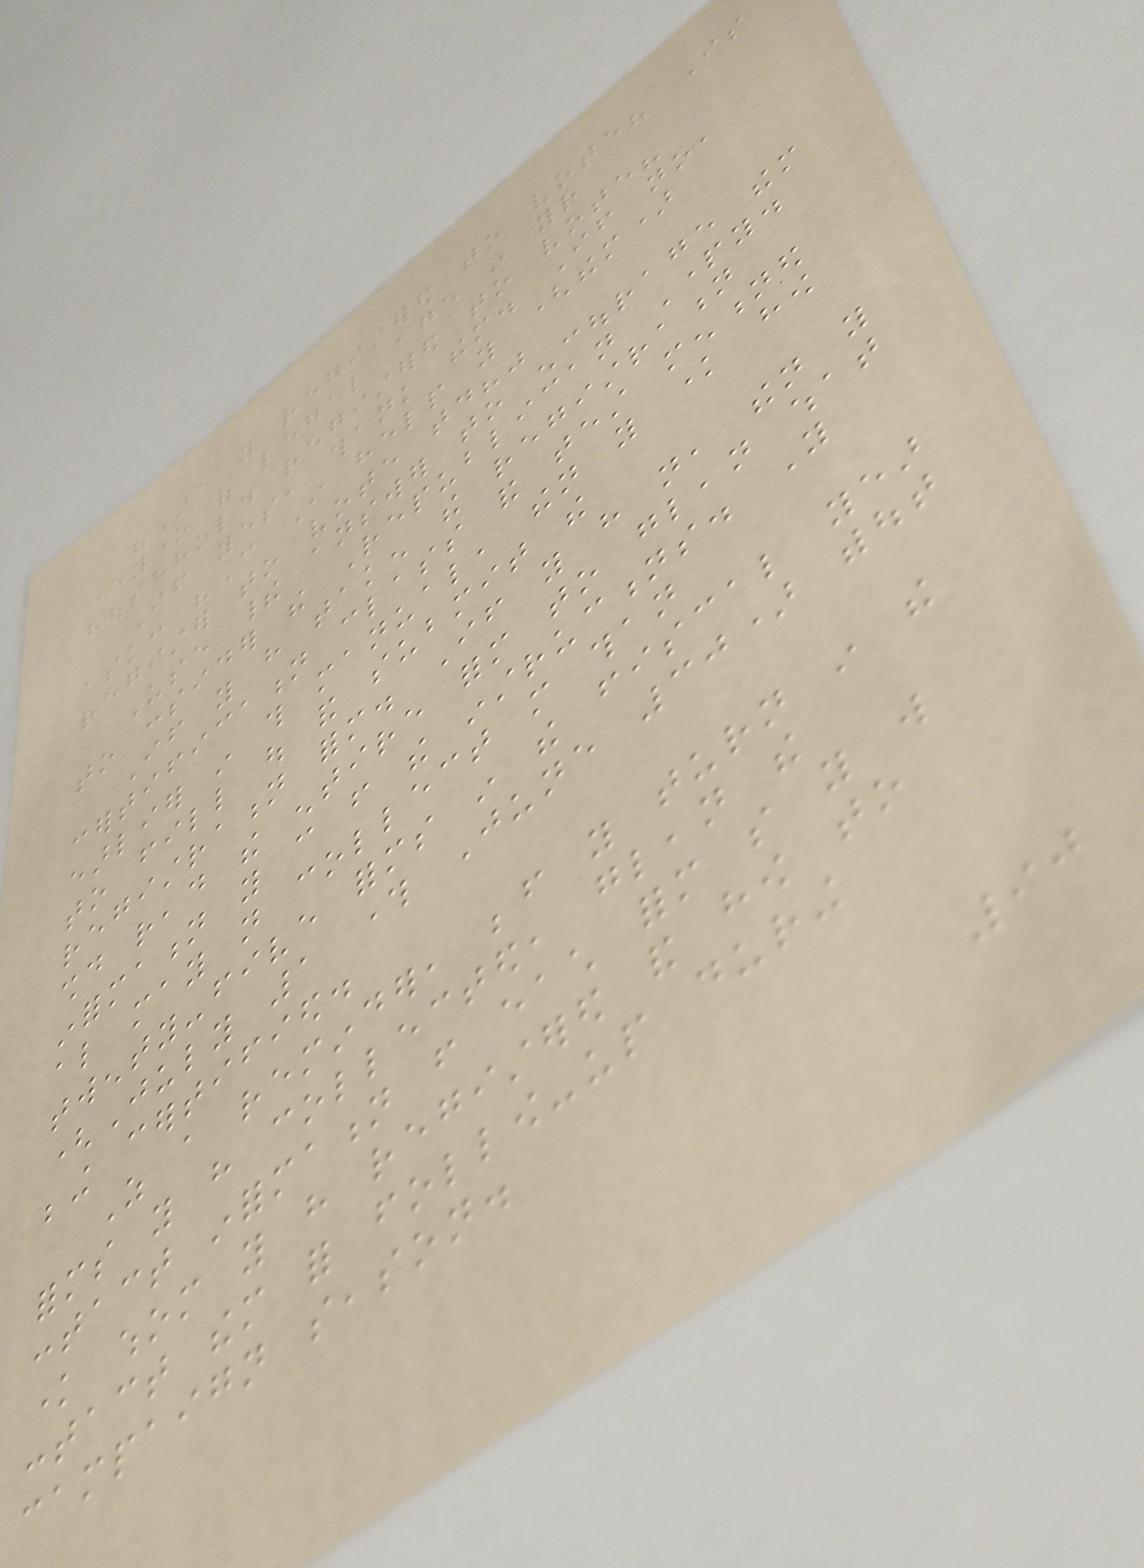"Are you registered to vote? Is
everyone of legal age in your
household registered to vote?
If yes, thank them. If no,
ask: "Can I help you (them)
register to vote today?"
Use their answer to encourage them
to consider the Republican Party.
If you have taken the registration
certification class and test mentioned
earlier in this manual, then you know how
to fill out and submit the
registration form. If you have not, then you
should read the entire form to glean what
information you can from the instructions. You
also may not collect more than
twenty-five forms in the fiscal year
(July 1 through June 30) without
being certified.
As a reminder, before you turn in the
forms you have collected, glean the
contact information from each form so you will
know whom you have registered and how to
contact them for follow-up during
campaign season.
90
